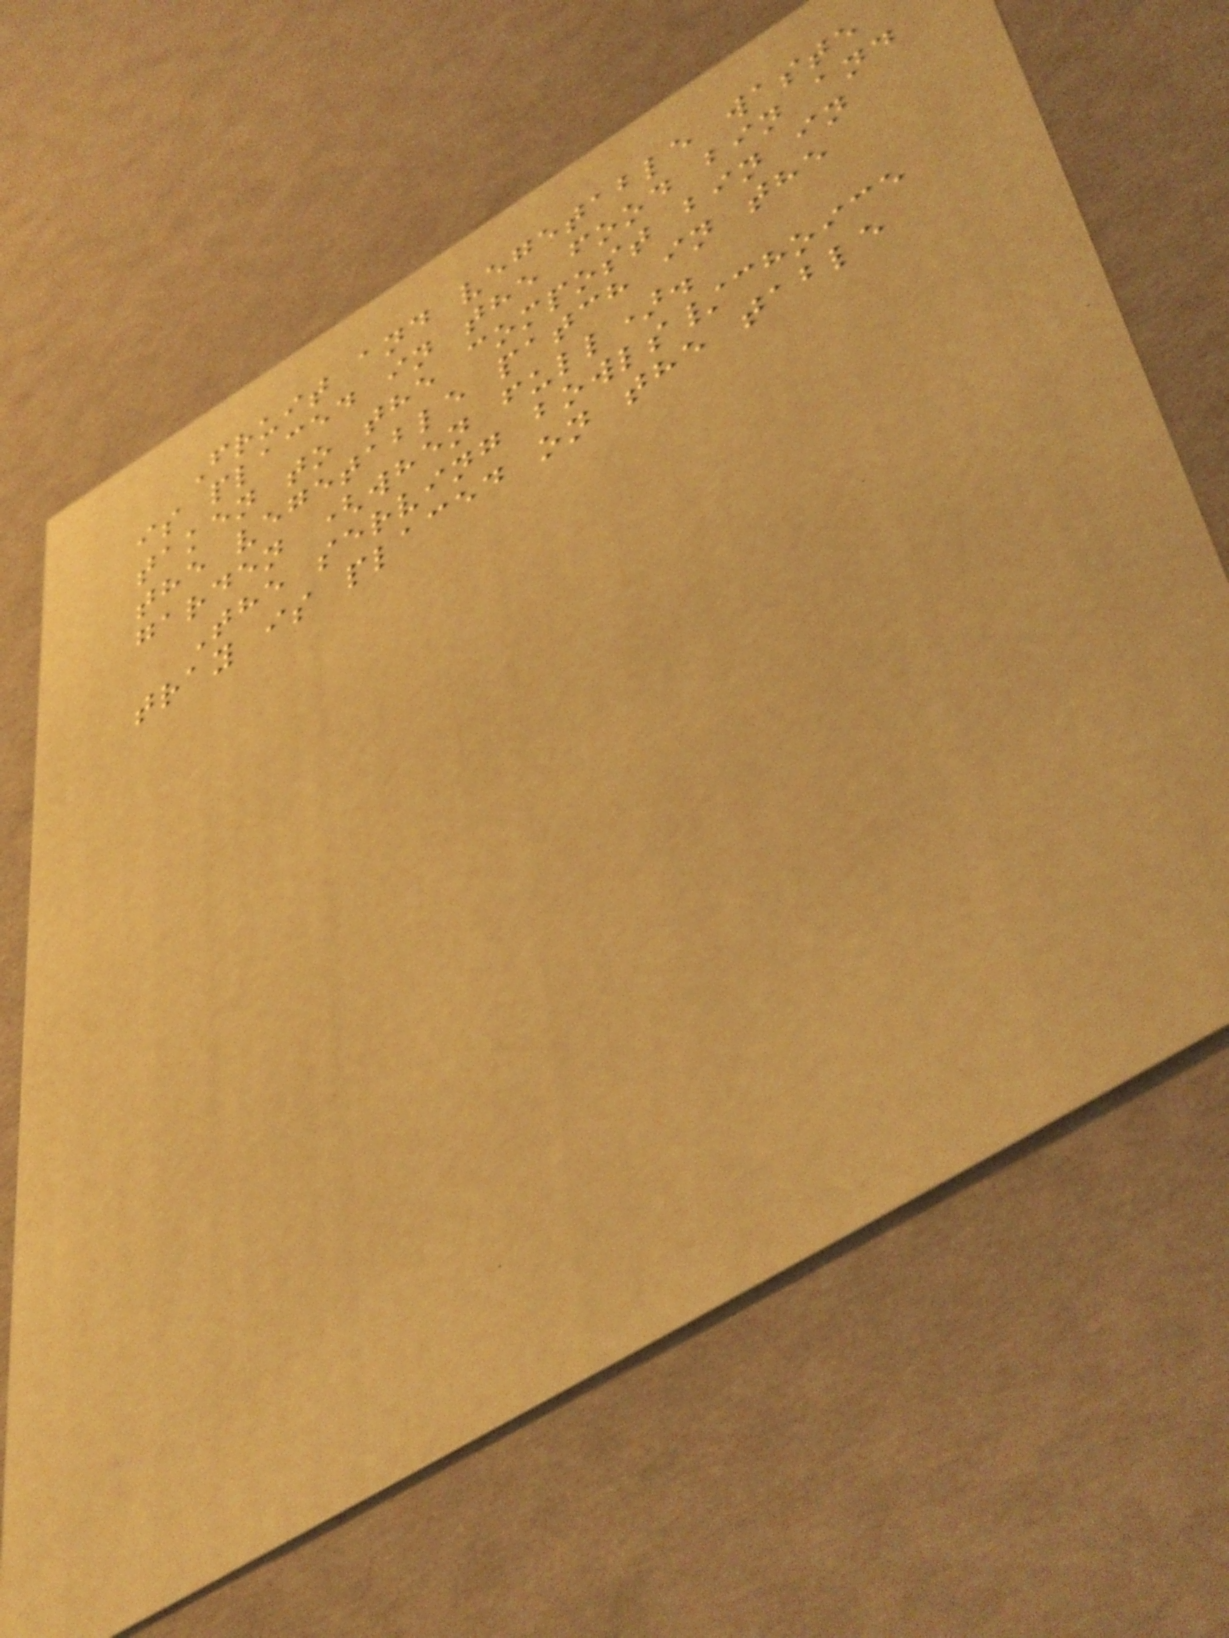Fruit and vegetable waste
is placed in the food bin and
taken to the compost bin in
the vegetable patch in the
garden (when full).
The serving bowls/choice
tray is placed on the table
